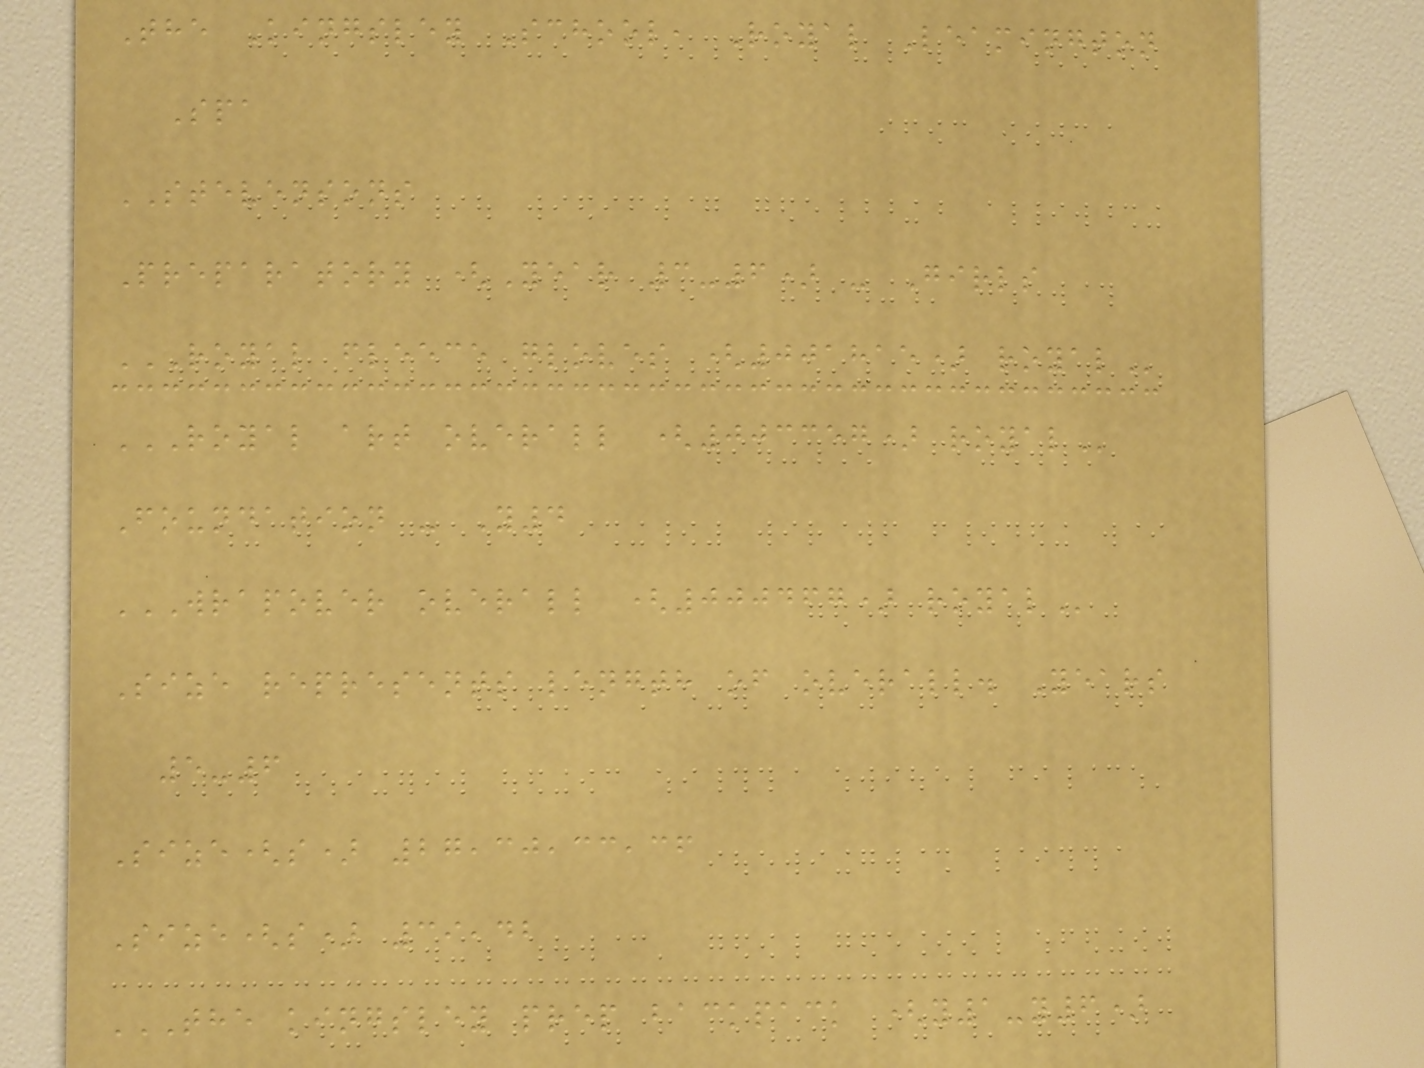The Kingsley School, Royal Leamington
Spa
STEVENSONS
Preparatory (Year 3-6) - Girls
ROYAL FLEECE GLOVES (001815) ROYAL
ROYAL ART OVERALL (003357) ROYAL
Foundation - Y4
WRAPOVER OVERALL (000467) ROYAL
Size represents length of overall. Years
5-6
Size(s) 27,30,33,36
Size(s) 39,42
THE KINGSLEY PREP BACKPACK (Y1-Y6)
